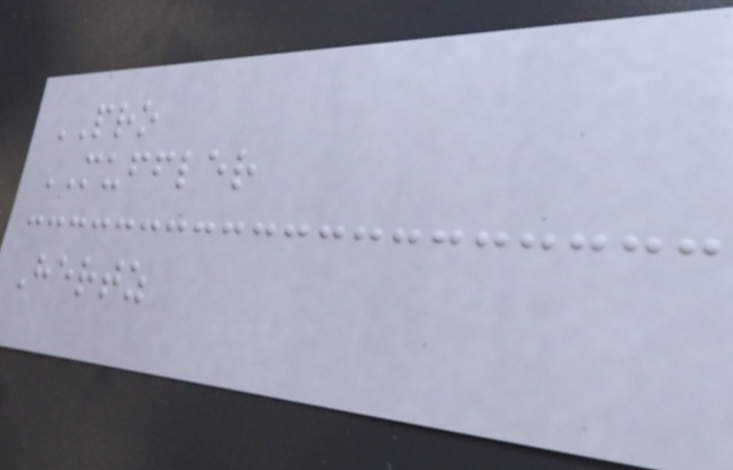PRO
MUFFLER
Hertz
